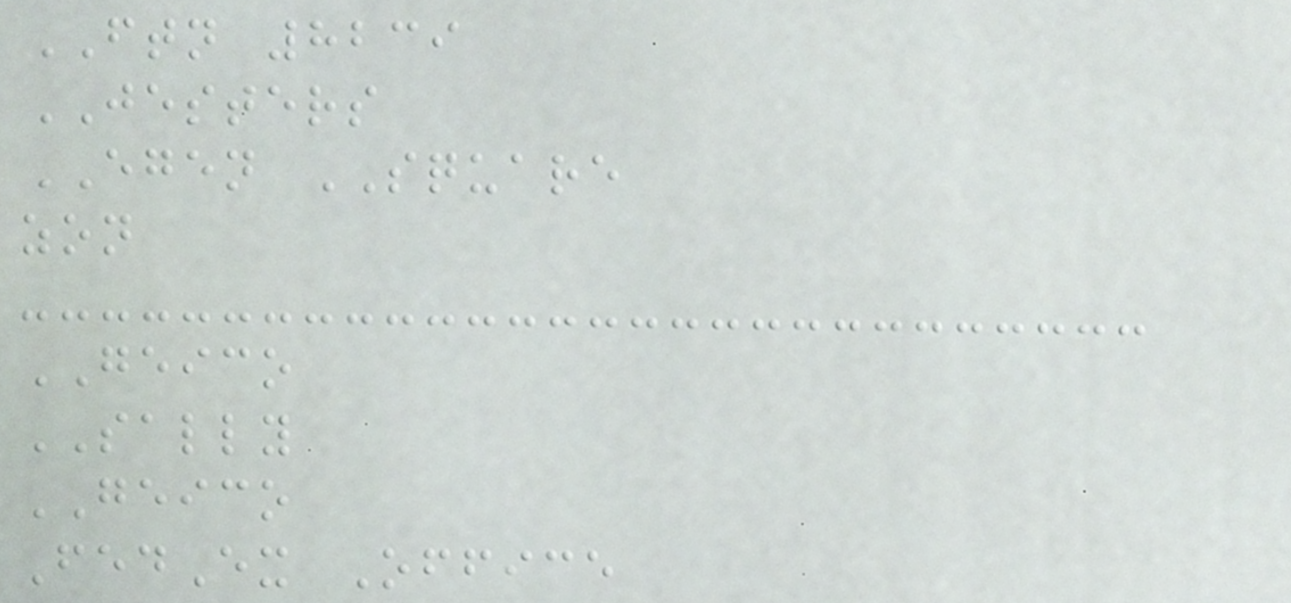FTN 8239
JESTERS
EGEN SQUARE
zon
GEICO
SALLY
GEICO
FedEx Office
